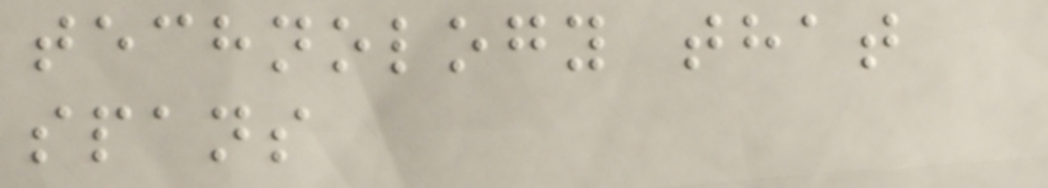technology that
spans
